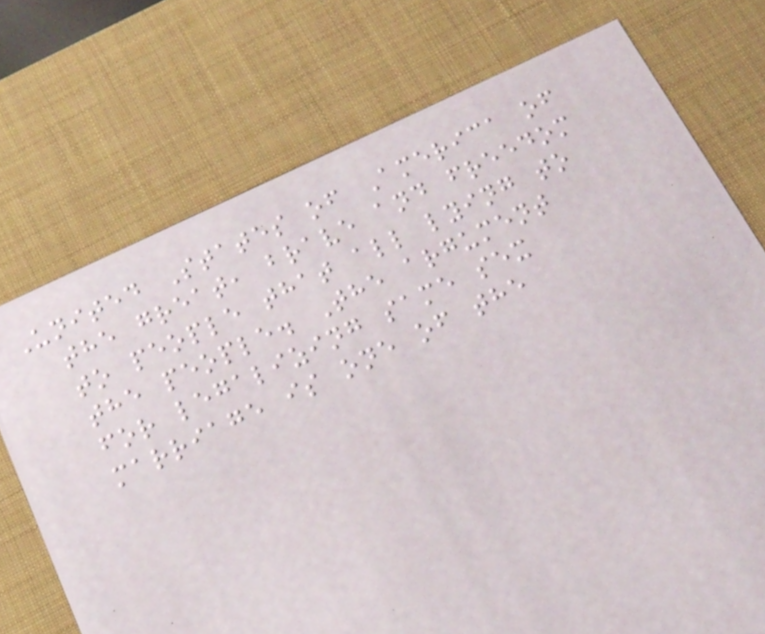United States of America of
the great, brave and freedom
to people that all lying to
the people. The argument
for legalizing same sex
marriage is one of the
